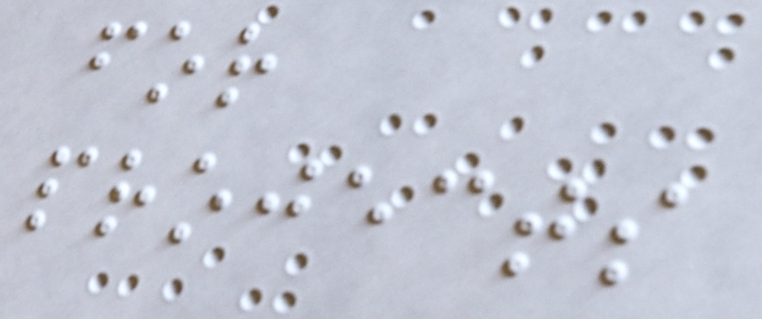for
projects
